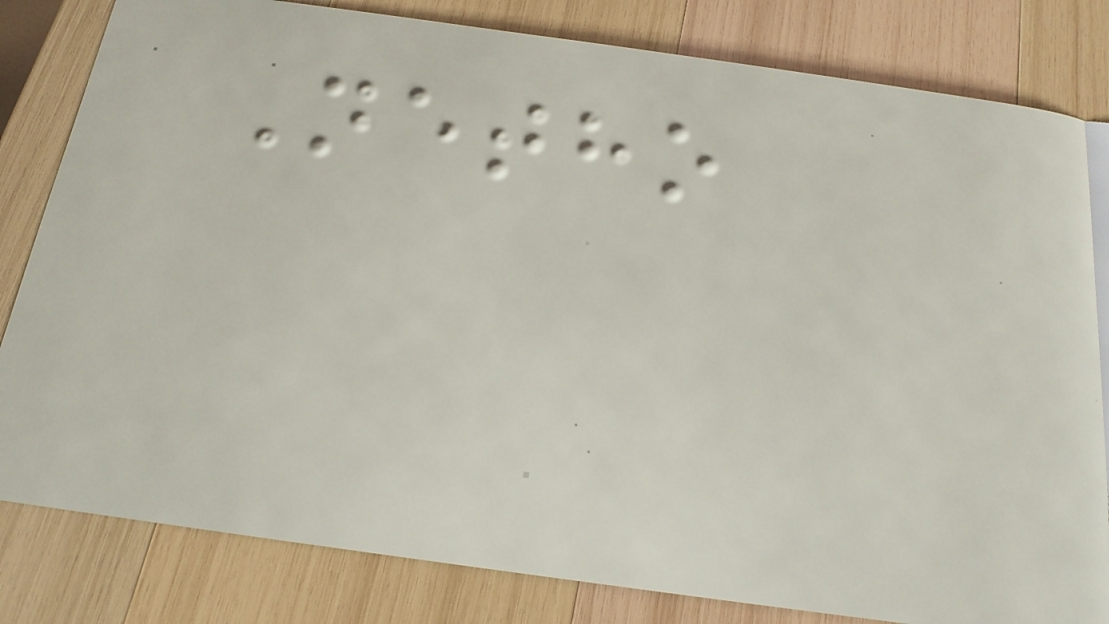Netho
